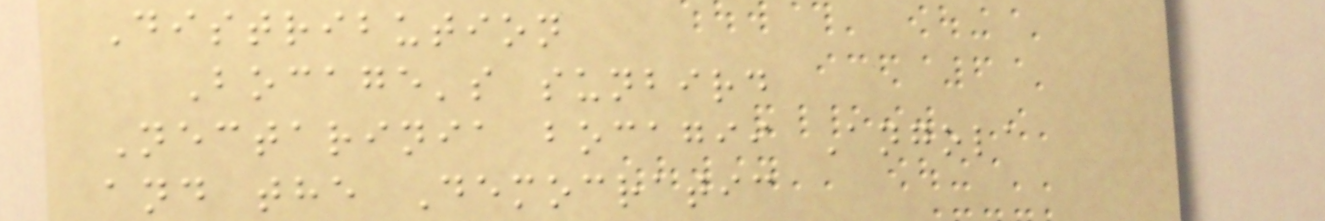Distribution
Bocage's sunbird
Nectarinia bocagii Angola
and the Democratic
